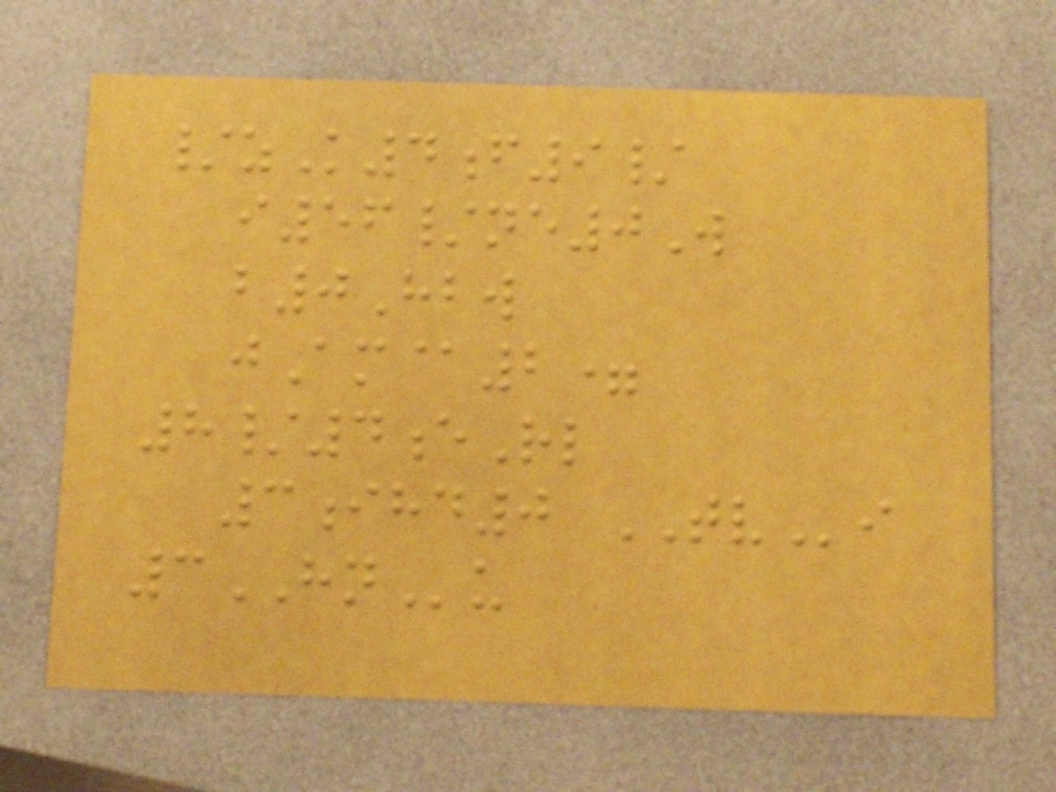/zK4f9/
i56/ne0W
b0Hbw
jAm@2=
8/4eRl
3ihd0 TVi
3HNu
